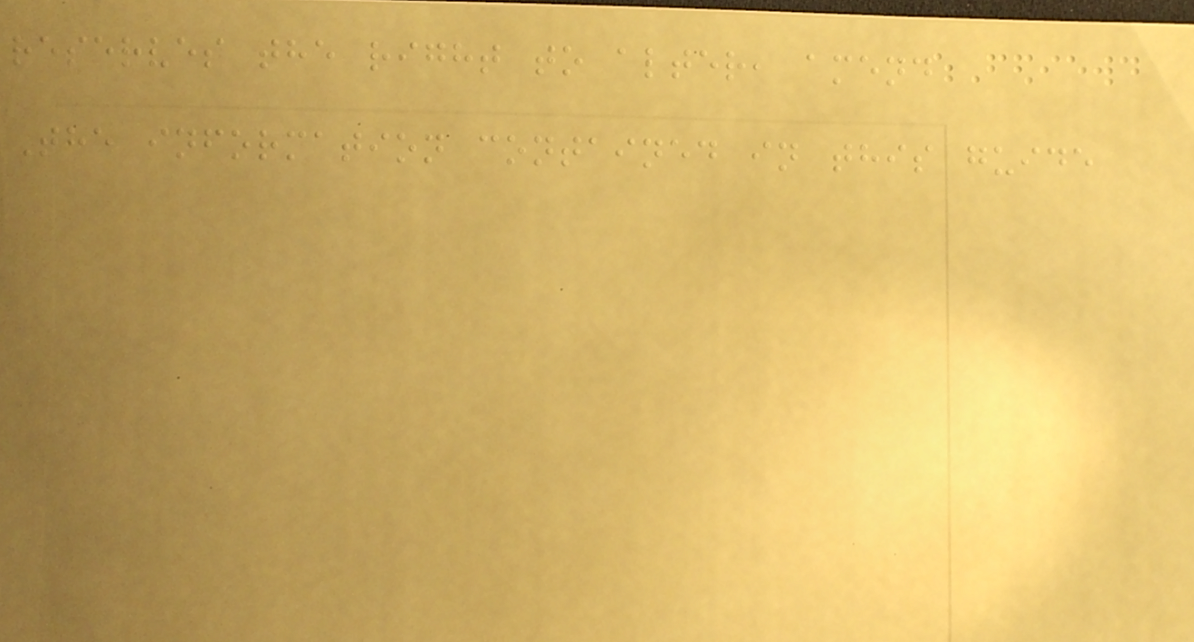reserves the right to alter, amend
The information contained in this guide
